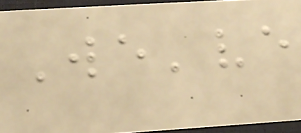We've
